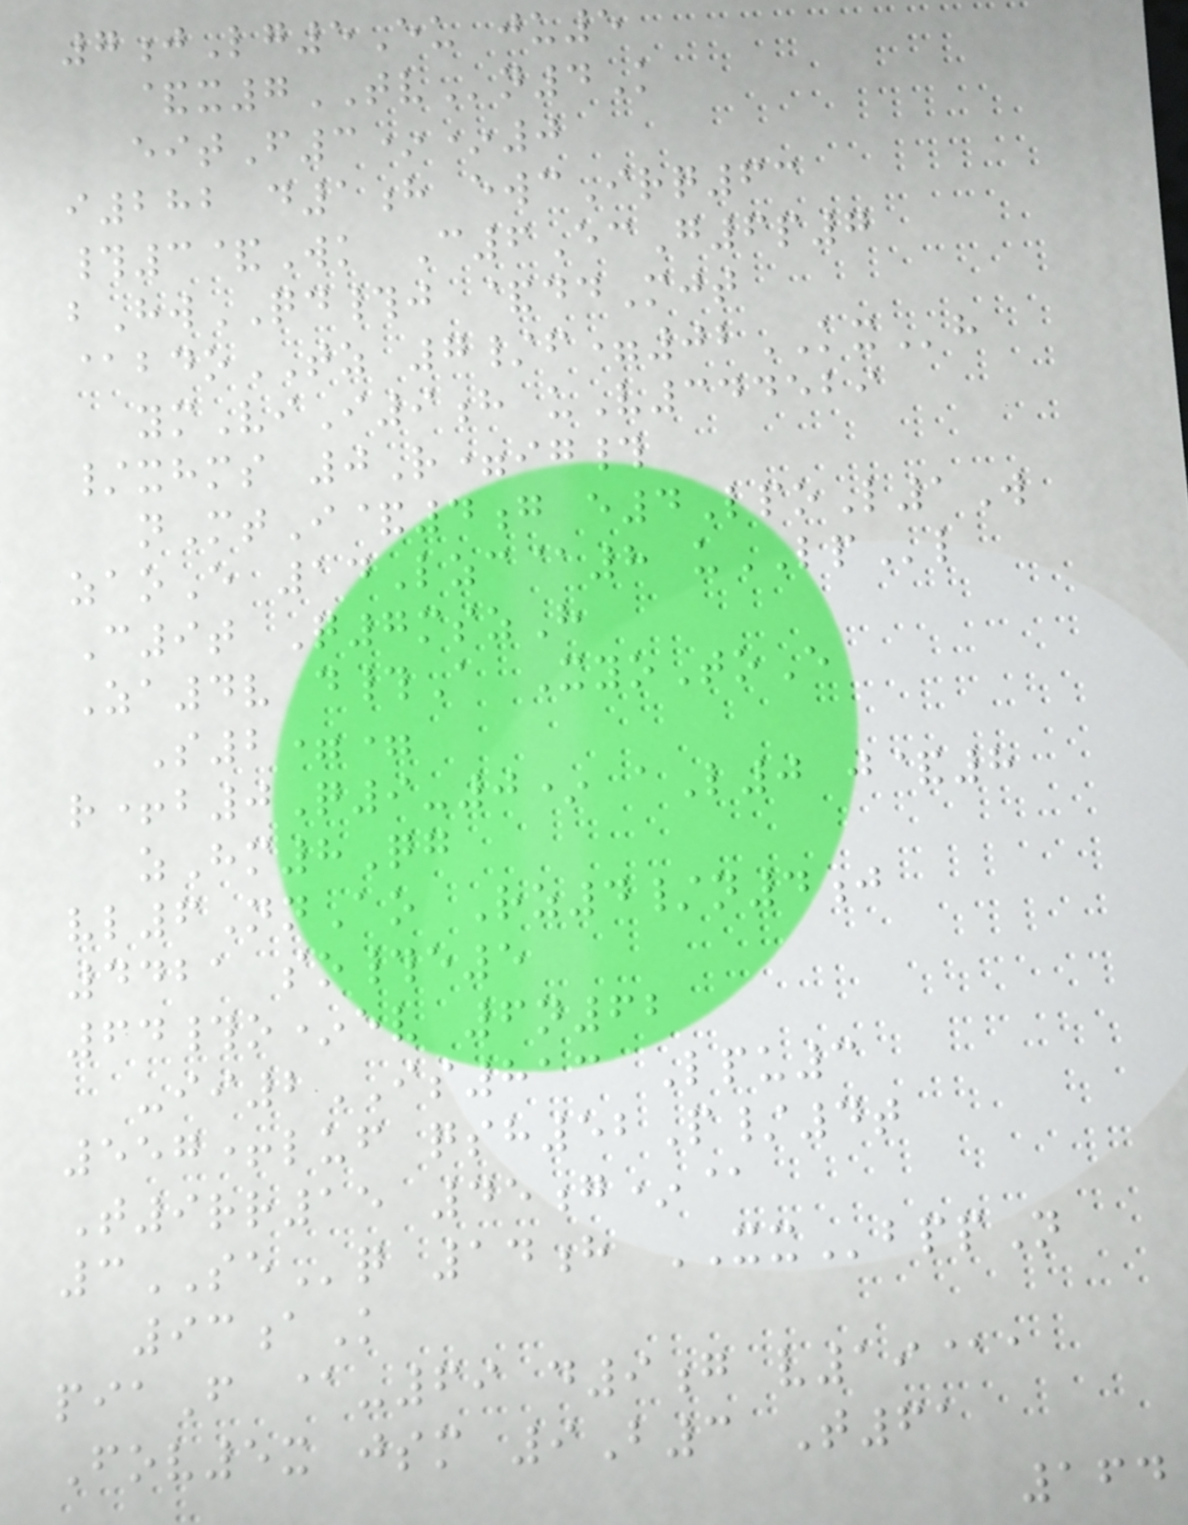7jLg5Eu ju5
&x7TVn4K
eitF3**0
i282 d1h ewcIrq63
#3&Wk C6EcG6p7
bHwQD#j &ddMjt
@bdoTZ 7/f=02KXh
ymViI9h uV344529
/xhms 0R=ig#
nMtI&4g e4LpoL1W
zaoE 14Lzc@8 uLPl
C9t Q7mszH
Za4v d#A XyoToE
S2==
r+b0Q9-0* aL0 j&8
zHm8Qg
vl6NnAo Rz4/n4j
4421 so#e5
64#o*ev 6n62
-ii2IS813 Lpu3
557+luf qsh52P/4t
T9rr15 45g*@
3SEq 14h XXbppN
93aK
piaF @-69 d9g v19@a
Fov5x jsm 9B3 T61
164
